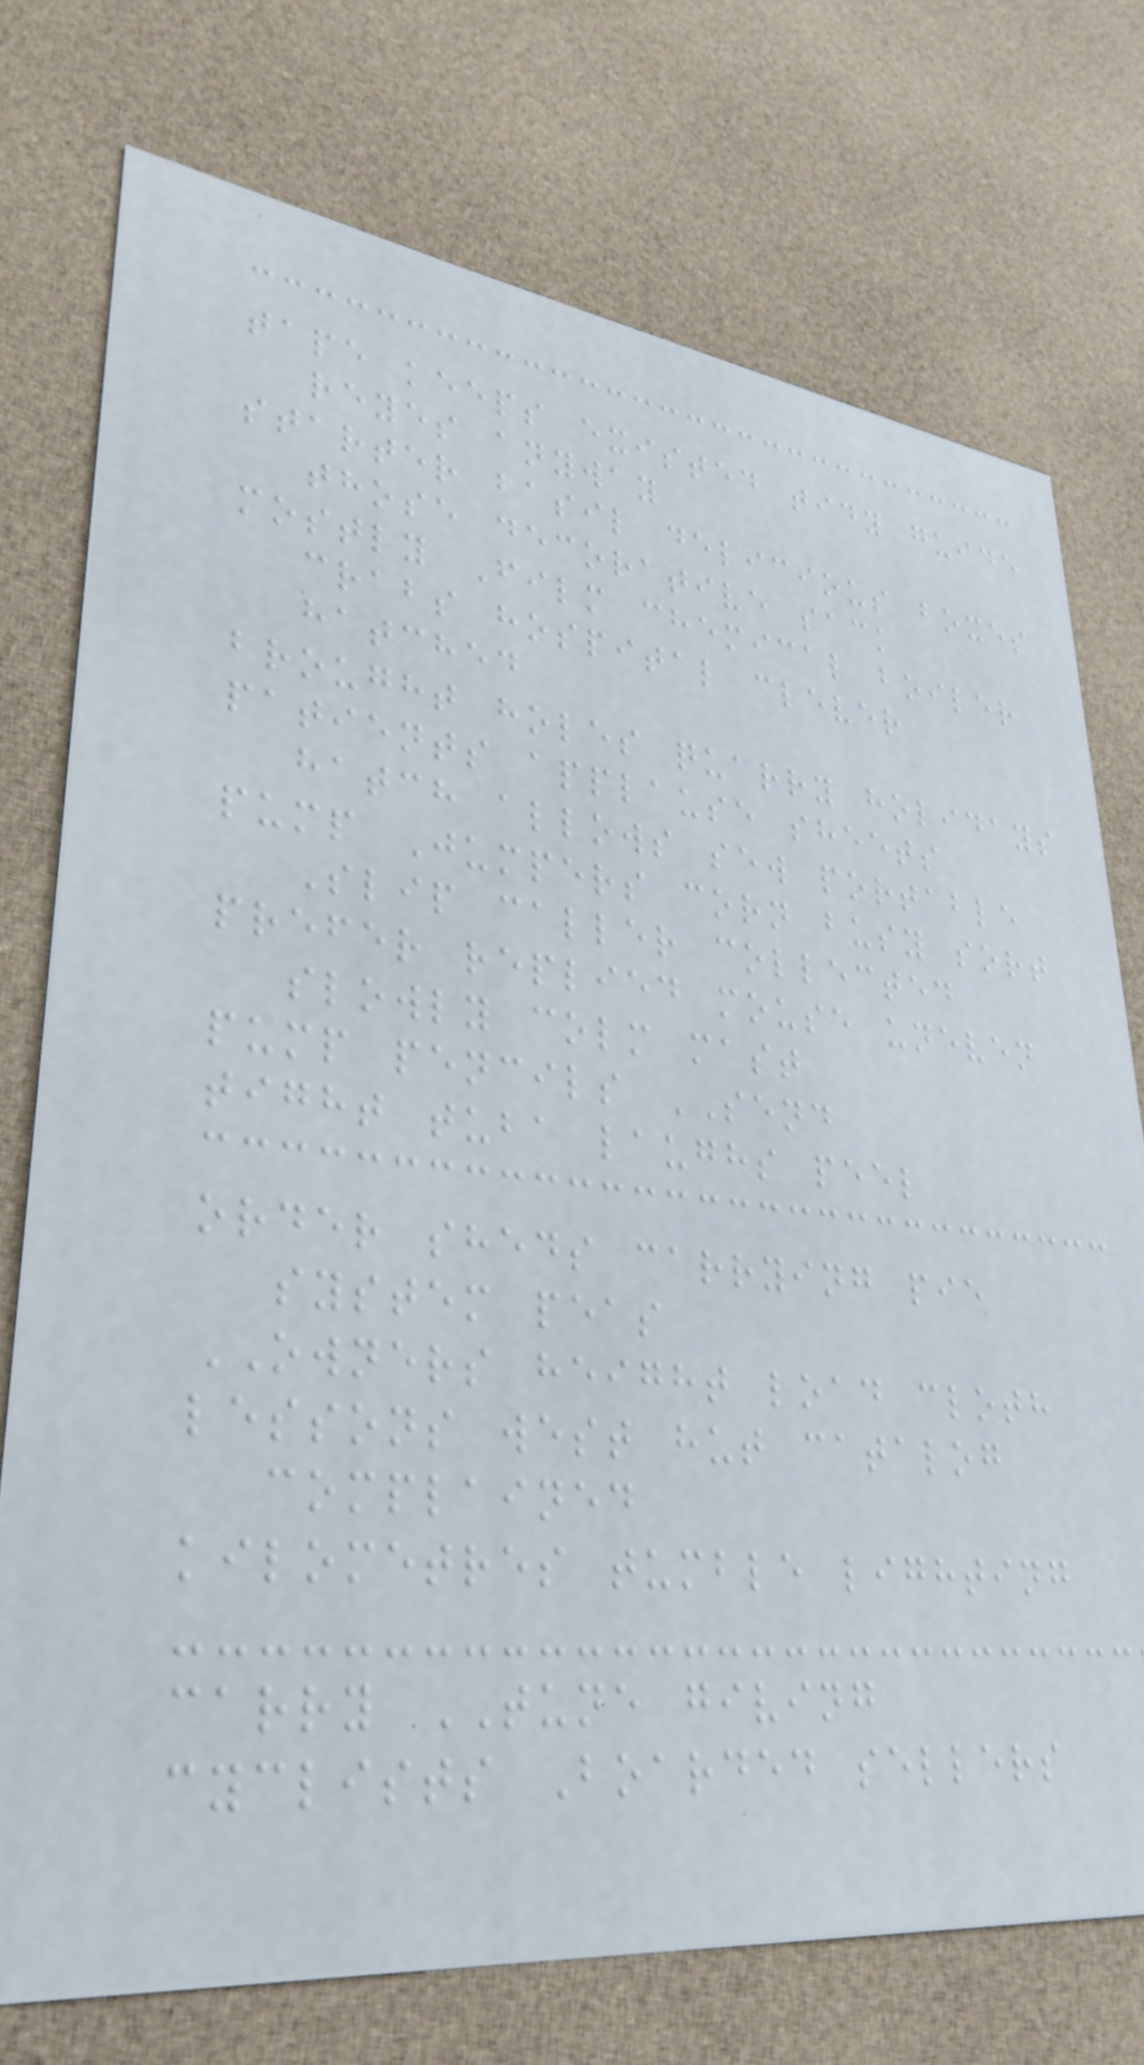tape keeps existed tidy guide
reyes anyway
starter basil delicious boxes
those decorative sack
mostly Film chemical boiler
crabs hospital clever
hatched
brought holes quarry holidays
patients applause sheets
hatch allows sew portable
pump Jumpers corn busy sort
Slip caller collected
prefer replied mouse uneven
slowly colm mast
pump pencils SEND
tight tuba laughs peel
order sheds carrying pie
system peas
OWNERS height load cloth
lessons west hut catalog
complained
kilometres tumble lighting
carry TUNE giving
cyclists Boarded sellers
